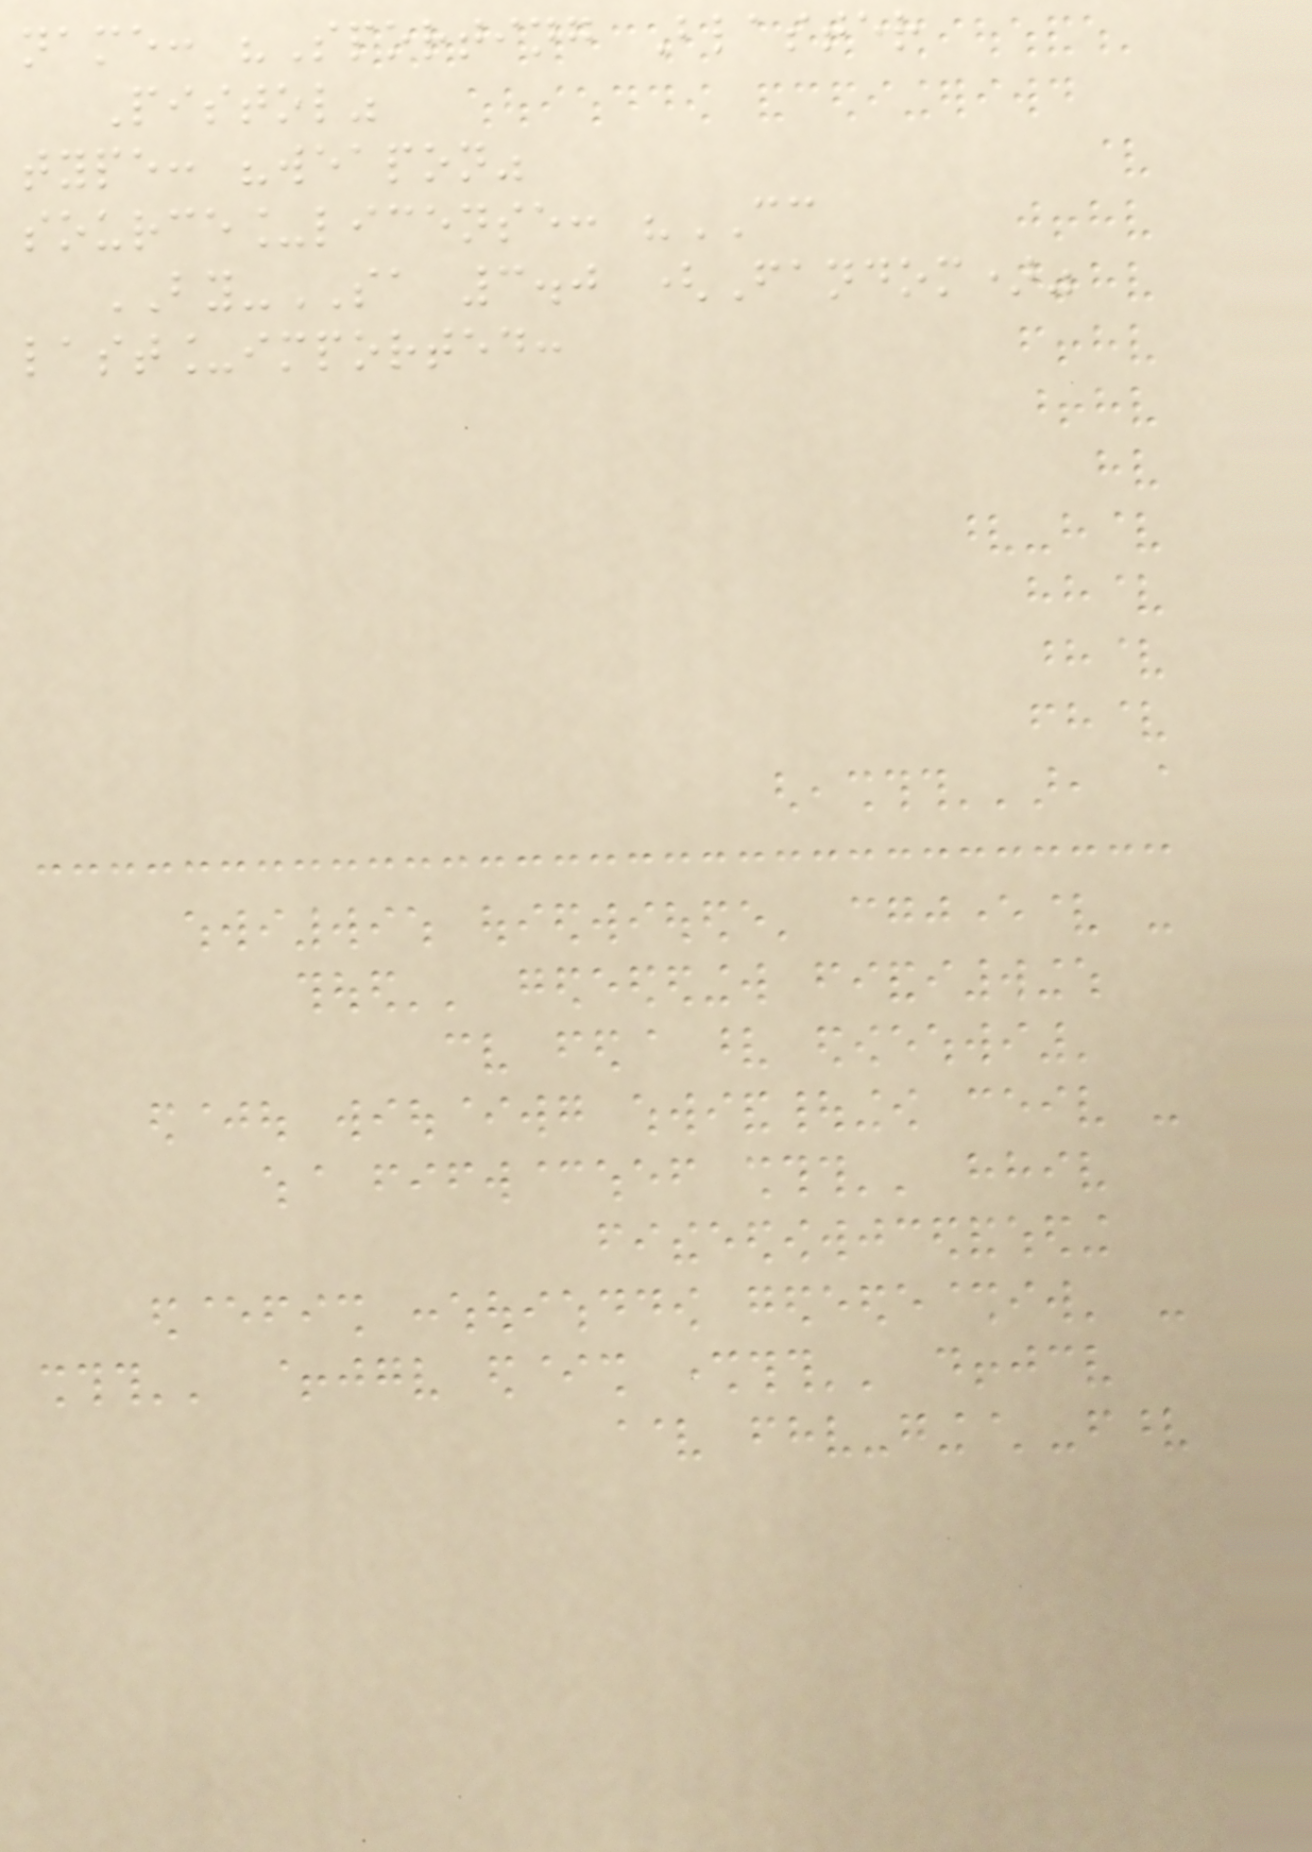name: "Sporting Blaster
Pistol"
type: "weapon"
source_license: "CC
BY-SA 3.0 (Fandom)"
last_imported:
